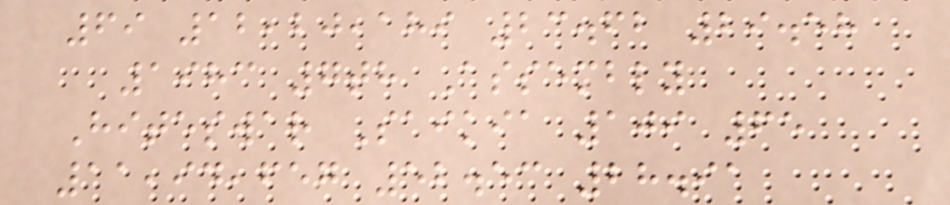69 12,20,189 23.62 29.58
1983 7th Assembly
Hiteswar Saikia 109 65
11,94,657 52.53 28.91
